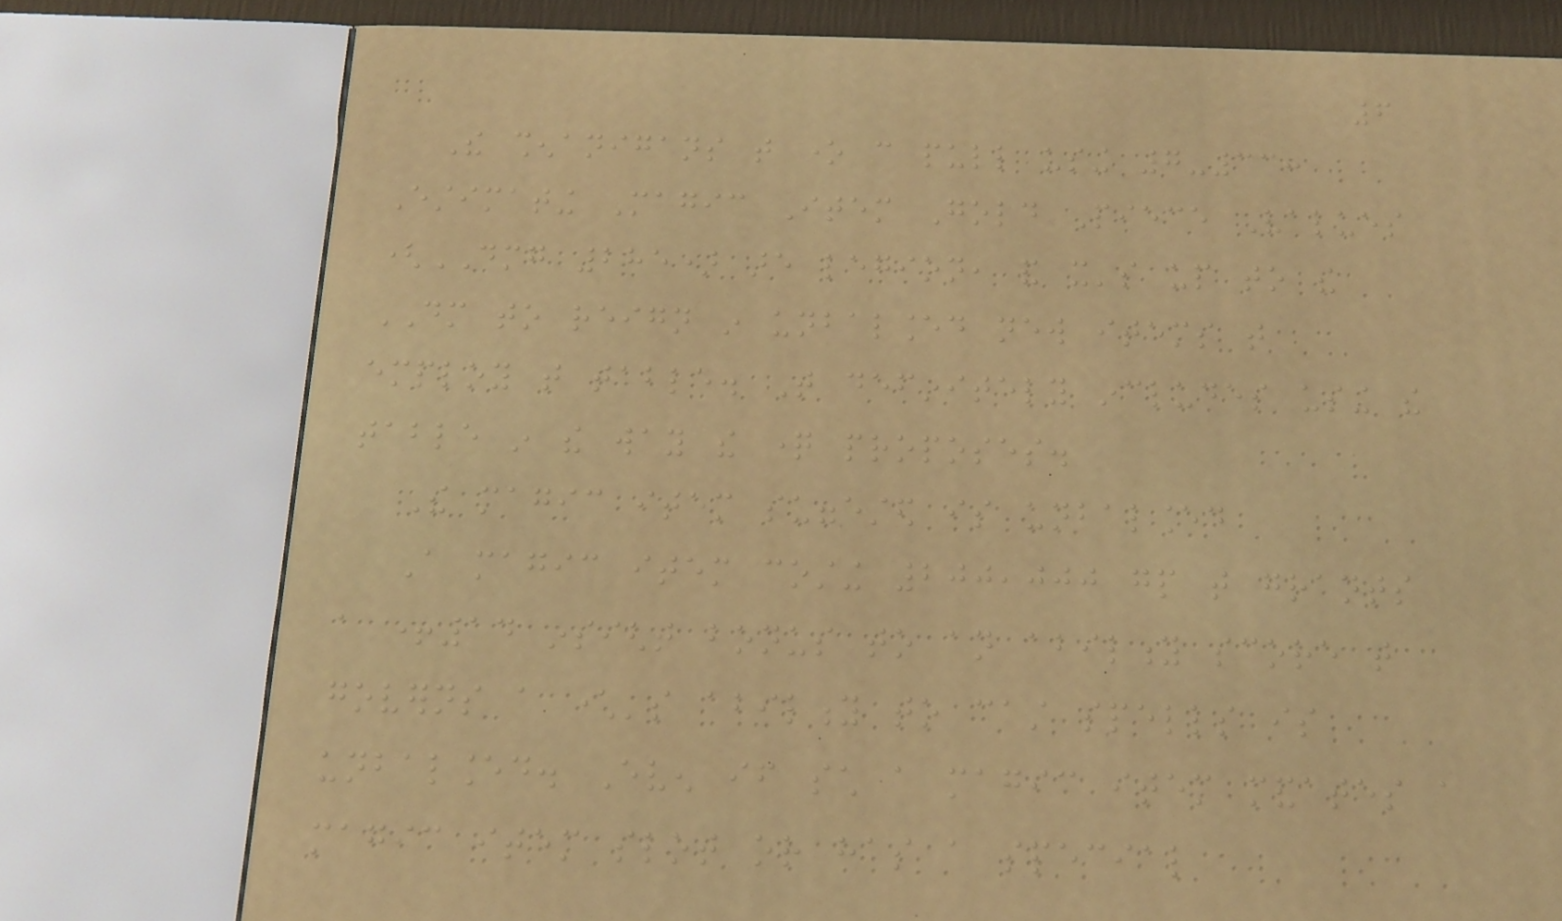6
The shenanigans that one can pull using 7-33:
Estimating Magic Item Gold Piece Values
(DMG 285) are legion, and it's up to the
DM to reign in unbalanced new items that
employ that table. That definitely includes using the
table in the way the question proposes.
The magic item suggested is unbalanced
A magic item costing 200,000 gp that grants
a +14 insight bonus to an ability score that
governs a character's ability to cast spells is
unbalanced. Even if such a magic item mandates a
magic item slot or has a special
